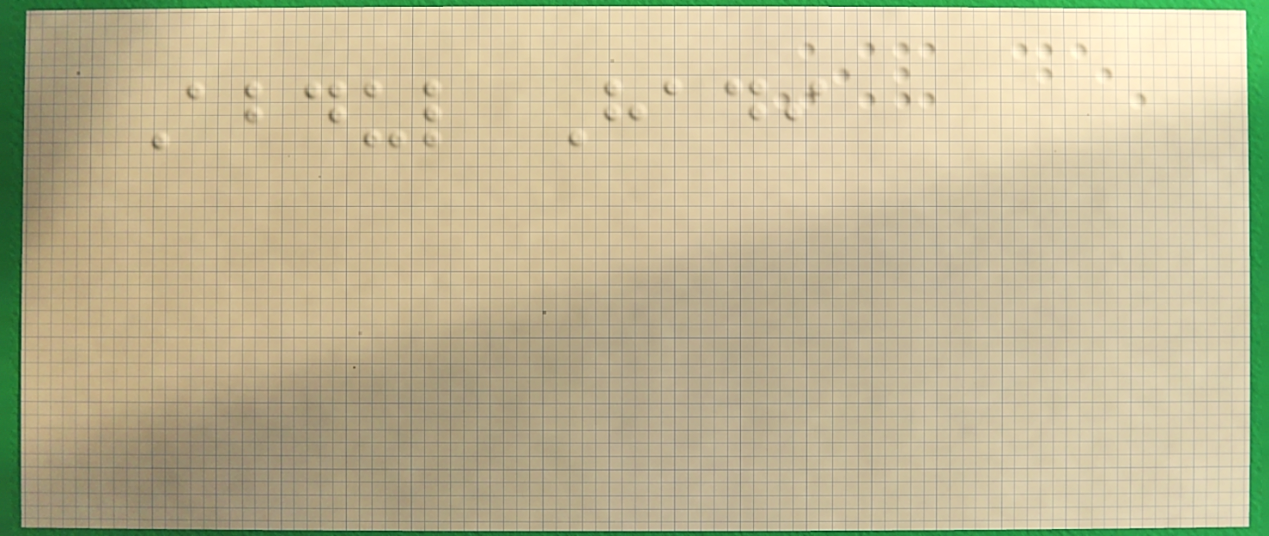Abdul Hadi
